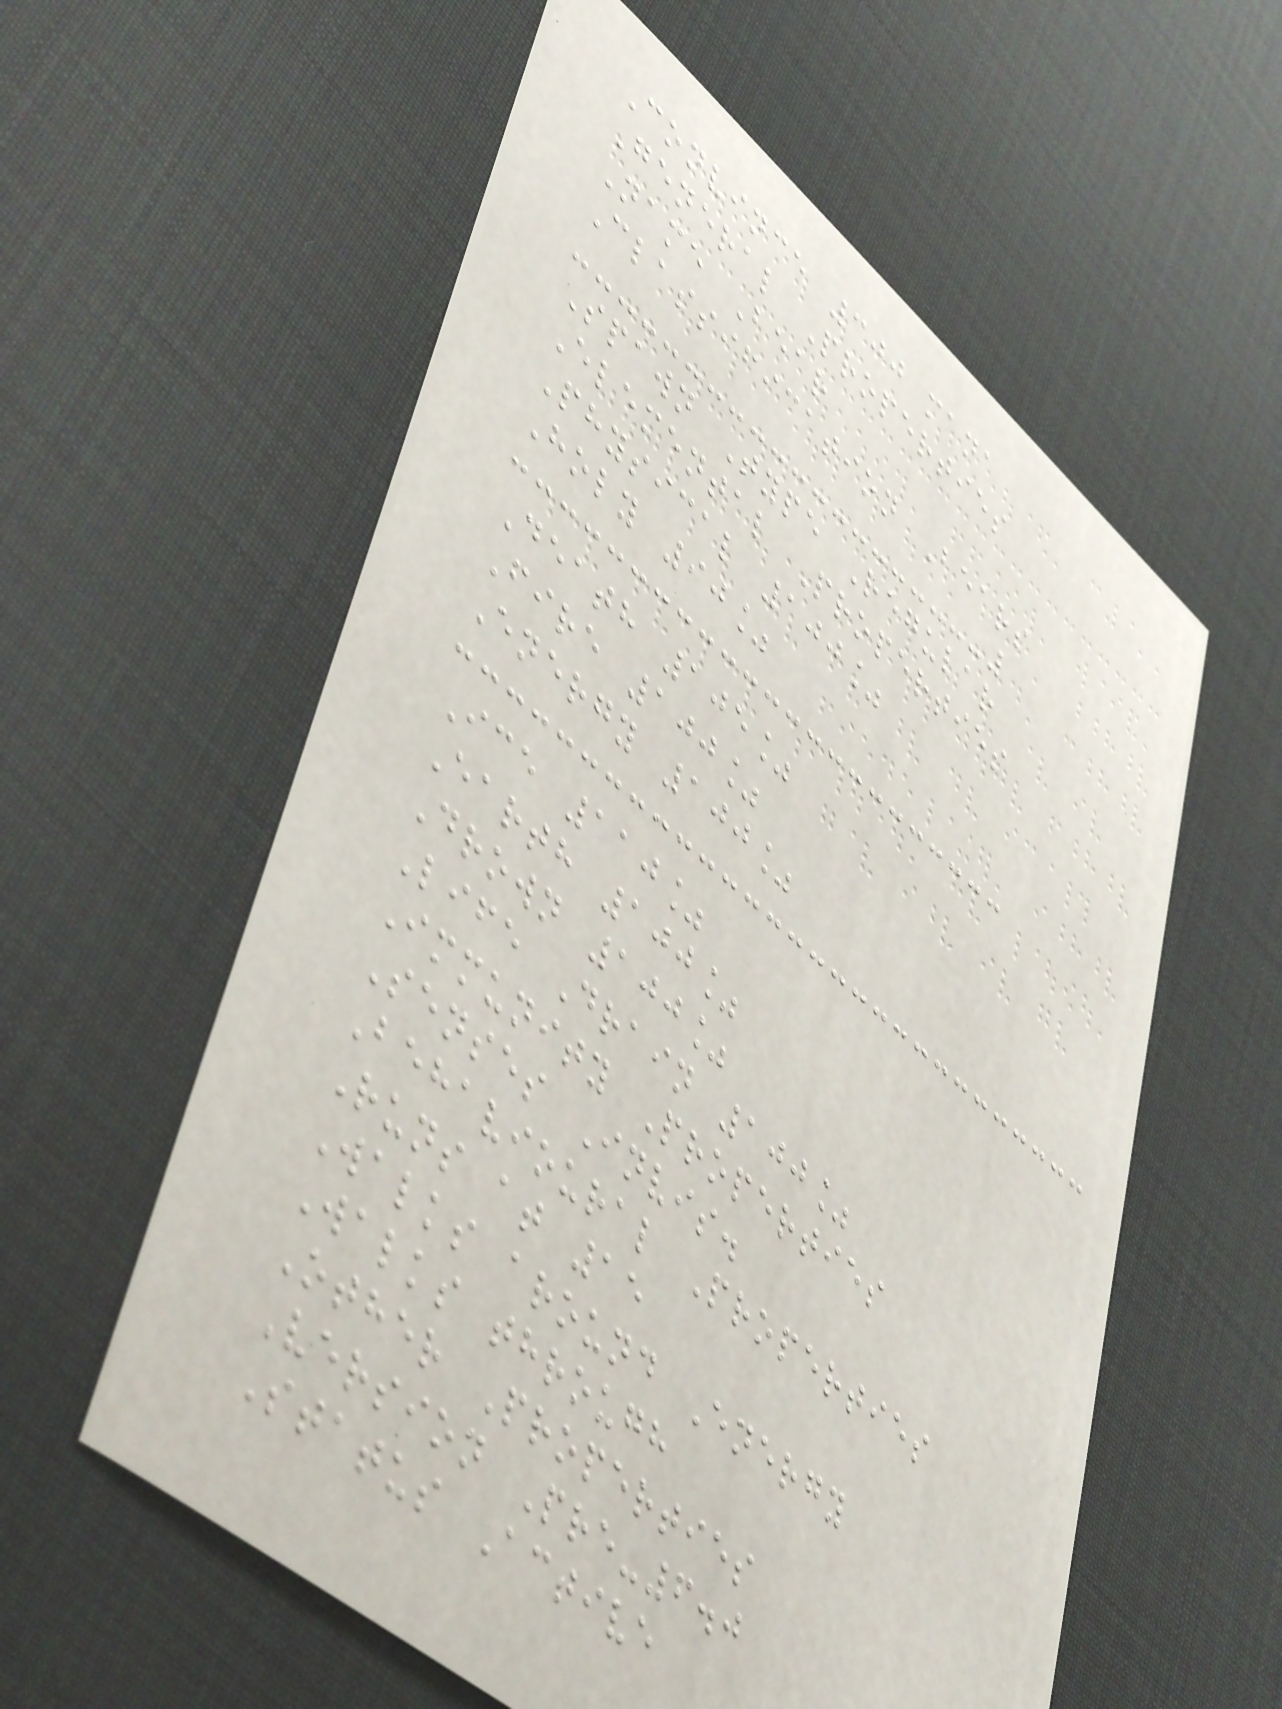Convince 300 mana
General Properties
Name Bear
Classification Bears
Spawn Type Regular
Elemental Properties
Physical 100%
Holy 90%
Death 105%
Fire 100%
Energy 100%
Ice 110%
Earth 100%
Drown 100%
Life Drain 100%
Immunity Properties
Senses Invis.
Behavioural Properties
Runs at 15
Walks around Energy
Walks through
Other Properties
Version Pre-6.0
Status Active
